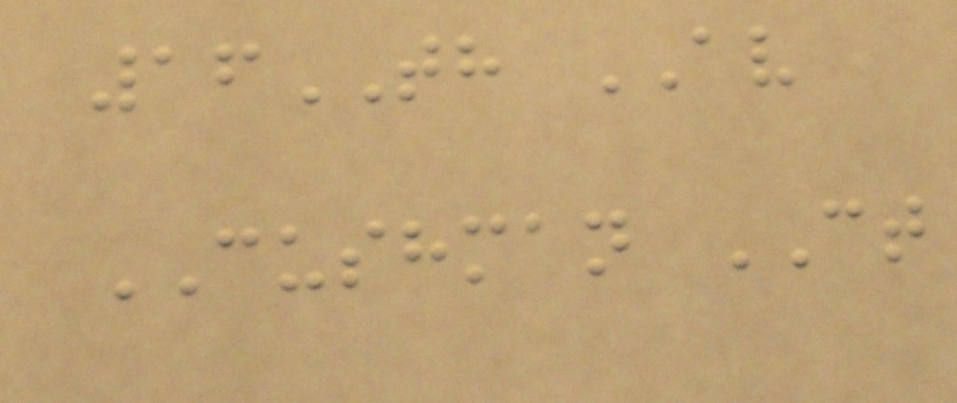16TH AV
CUSHMAN CT
